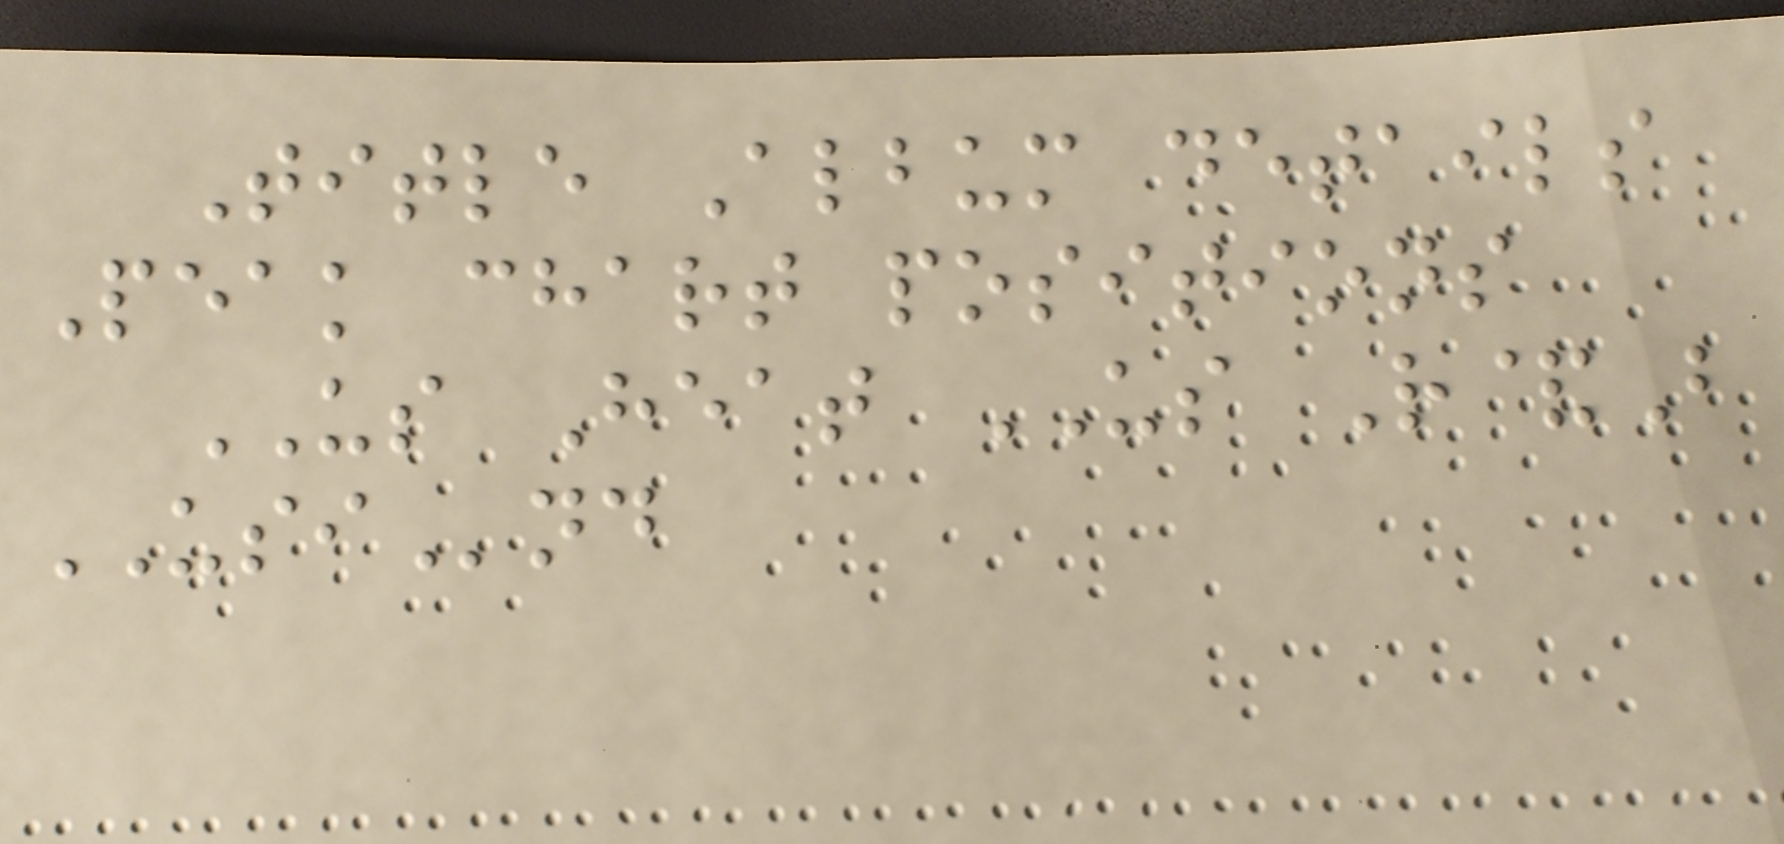Title Album details
Peak chart positions
US Heat US R&B
USInd
